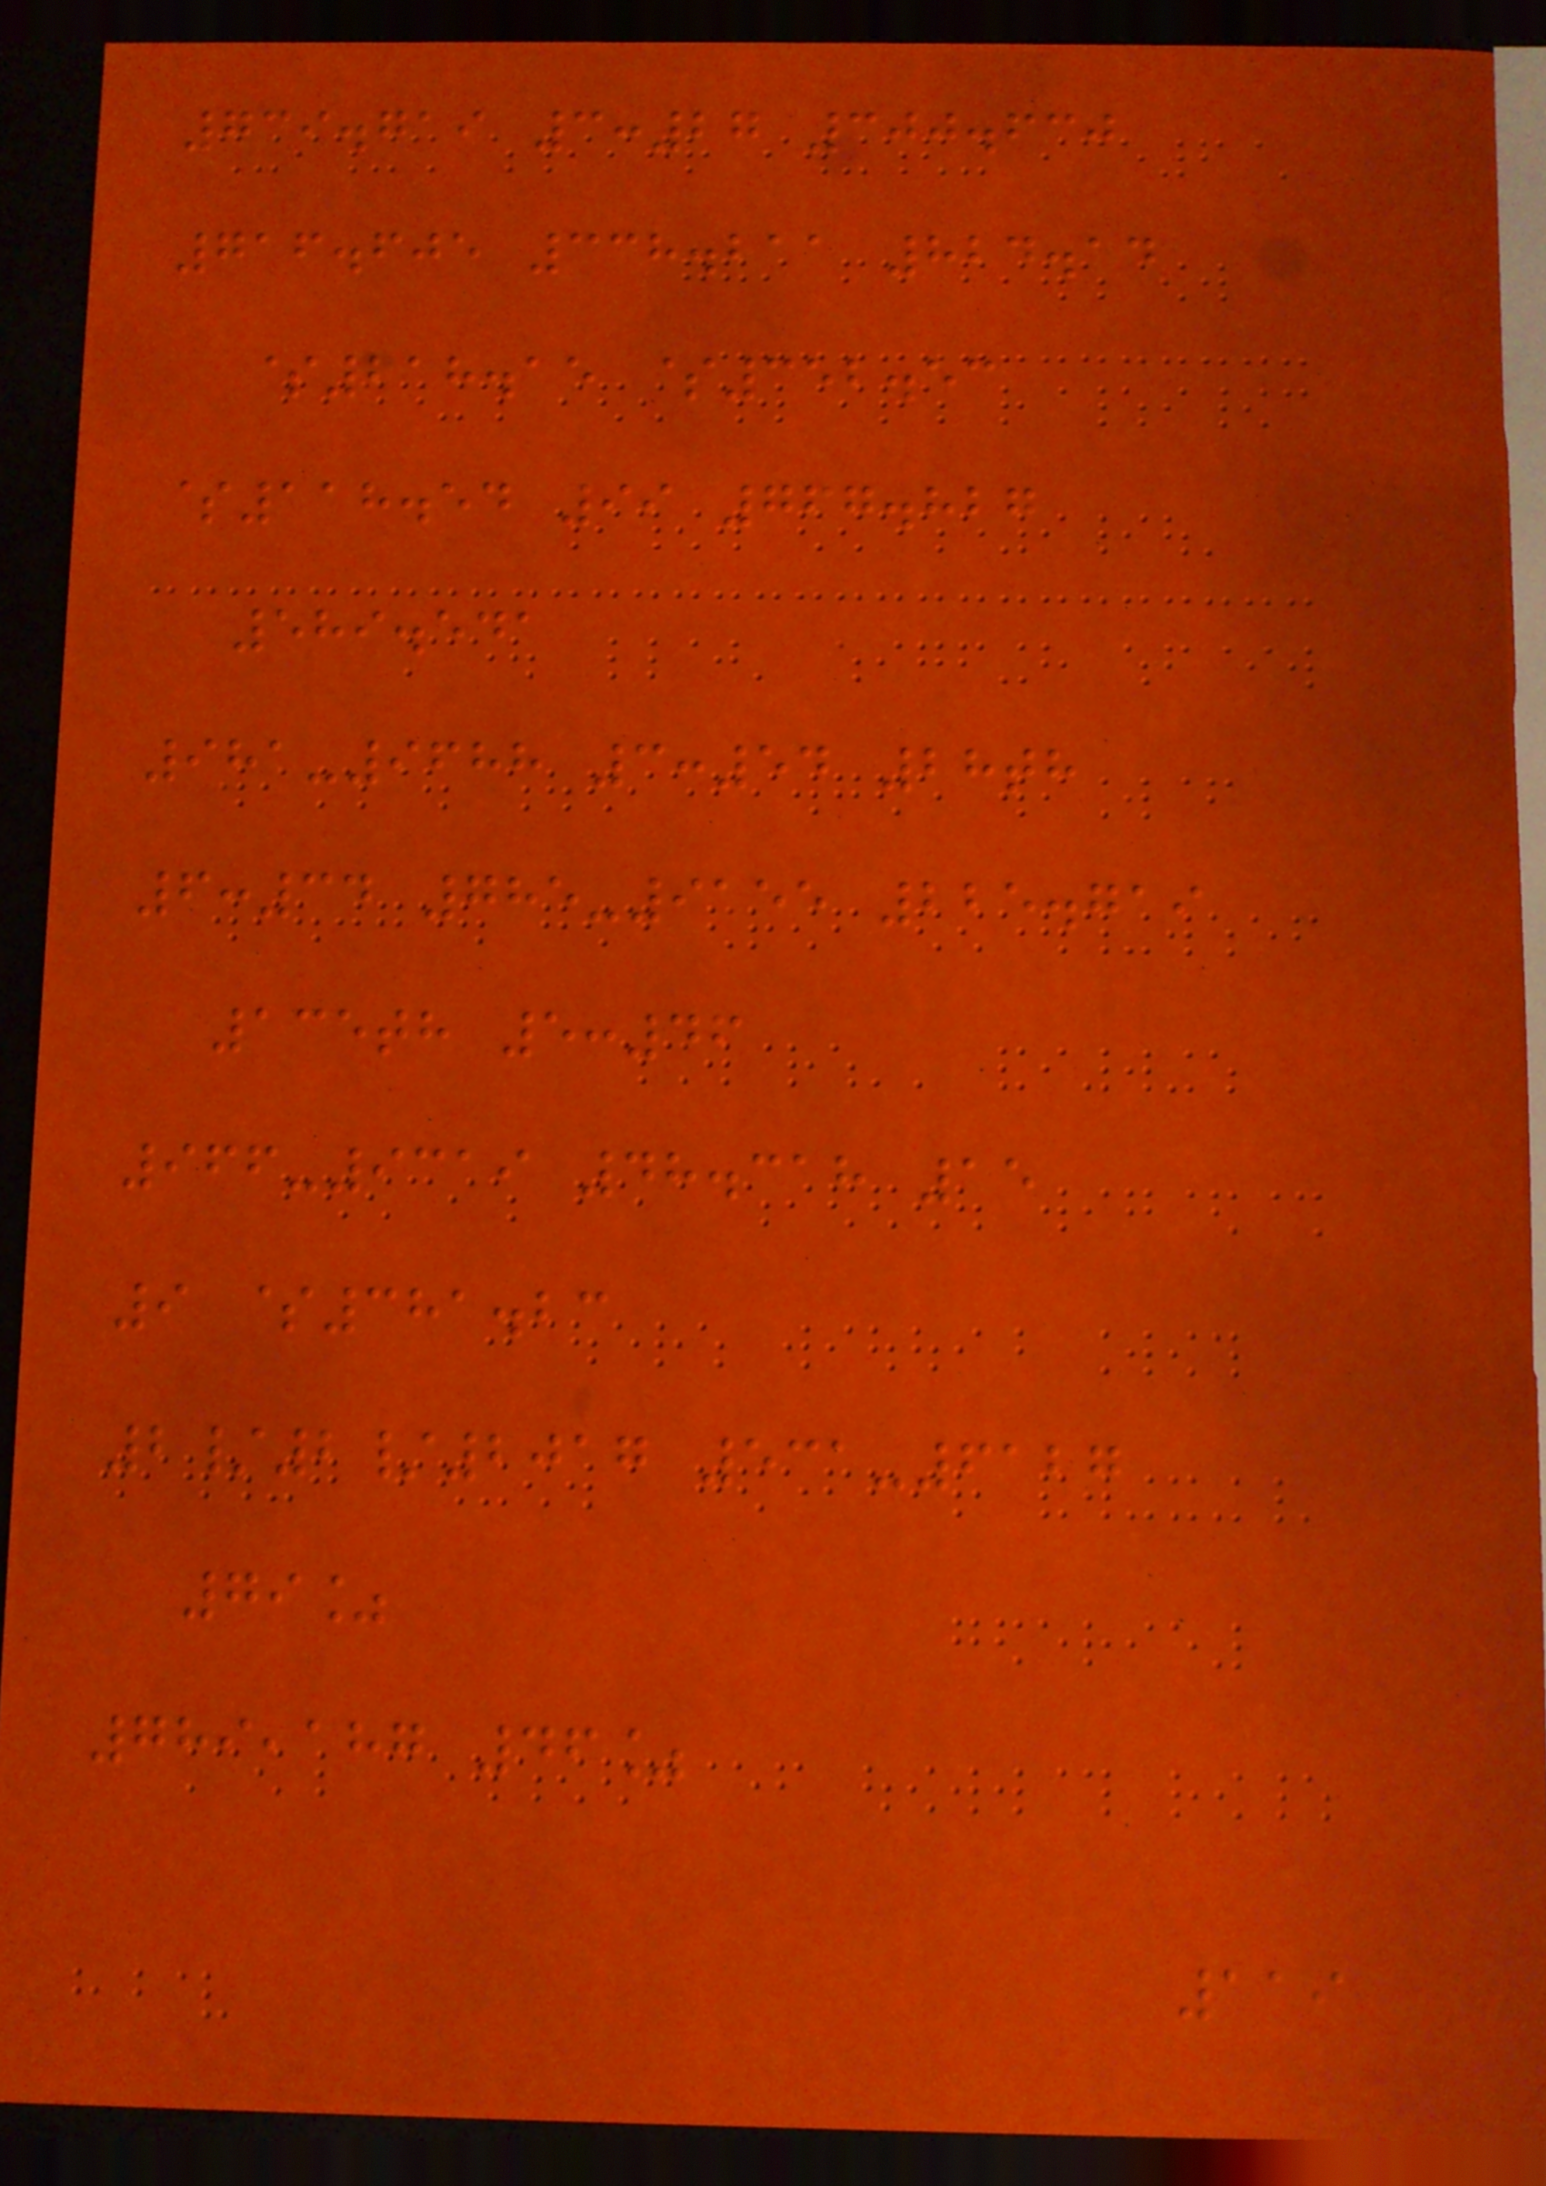739.719 3:27 300.630
716.605 338.211 824.14
$218.15 $352.53
$118.54 99 767.827
589.541
981-9688 3:54 28th
6:34 785-9155 225.719
135th 5:46
966-9319 48.318 15
9 $381.23
2/2/2017 531-6127
79%
789,187 46%
119
